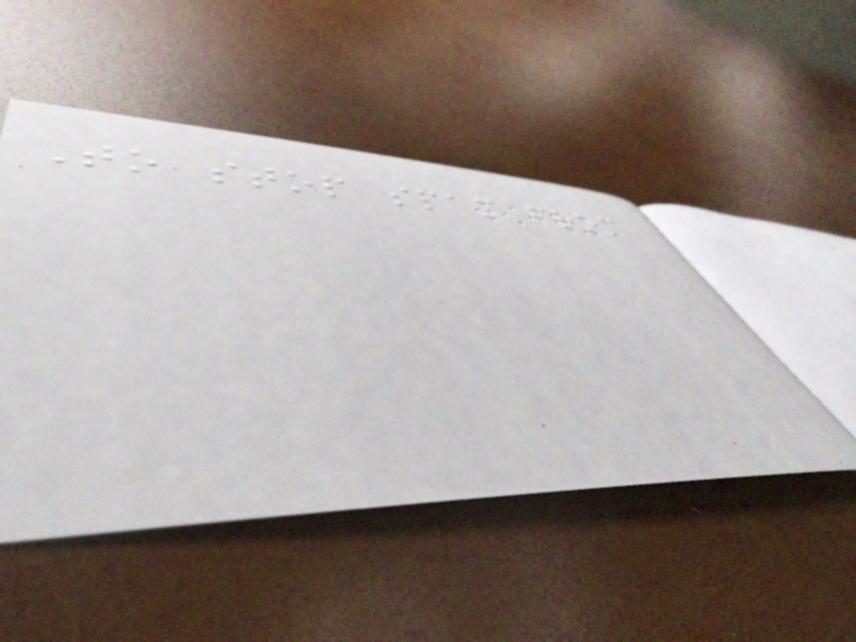To stop spam from
